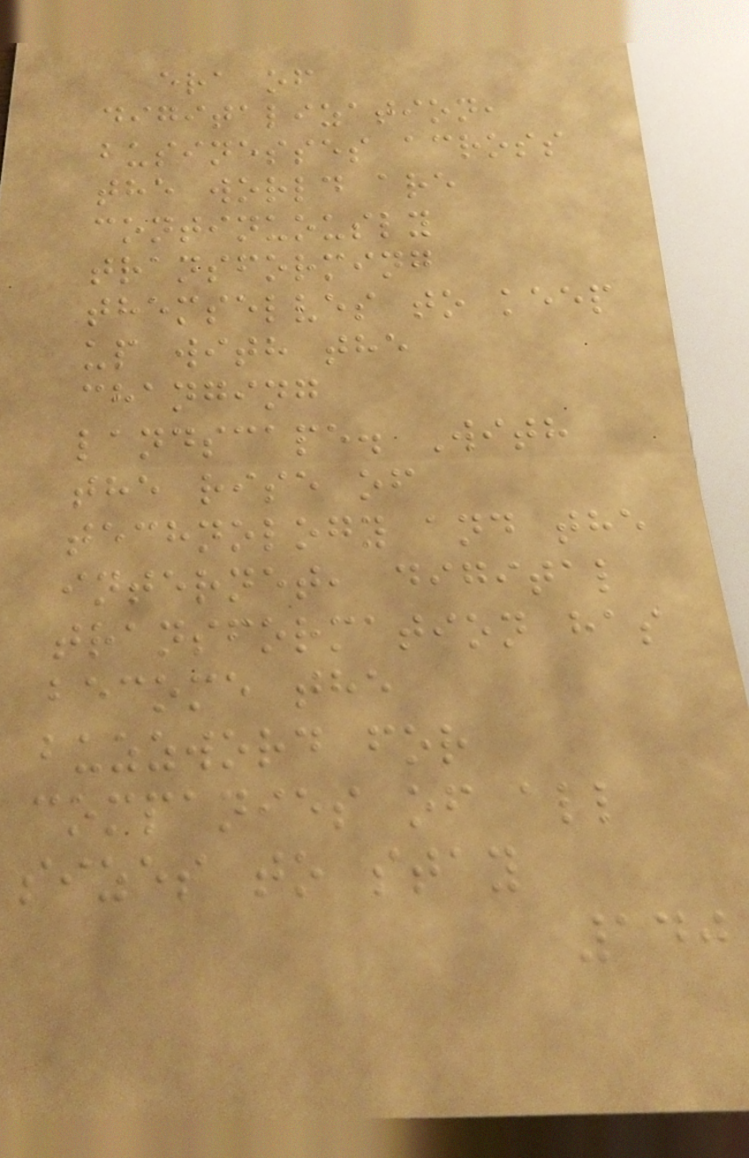era of
digitalization,
businesses across
the world are
continuously
transforming
themselves to keep
up with the
changing
landscape. With
the rise of
technology and the
internet, digital
transformation has
become the
buzzword for
companies of all
sizes to stay
140
